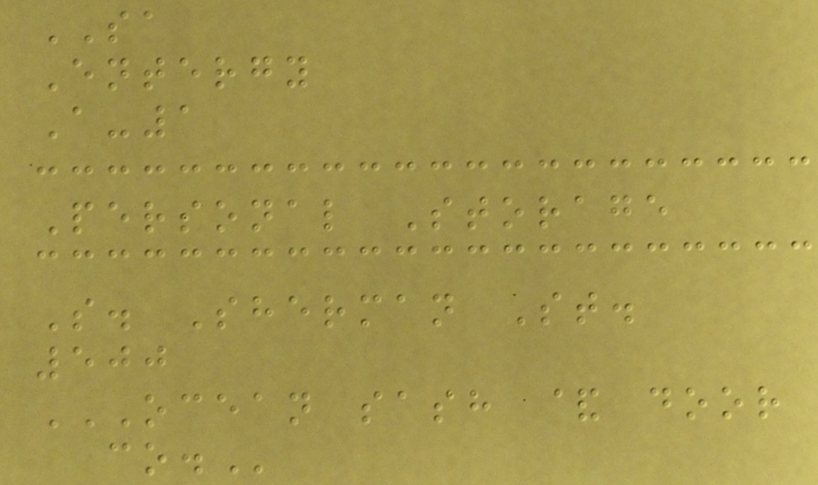SA
Entergy
A-1
Personal Storage
S. Sherman St.
500
OCEAN SASH & DOOR
CO.
